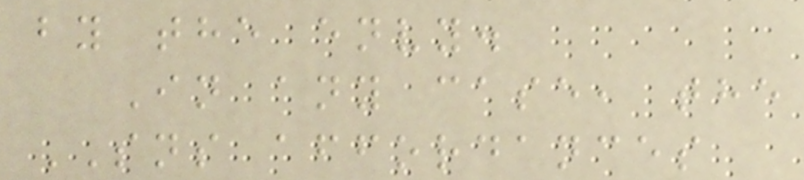by the envy.
In any case, the
SNS affordances
